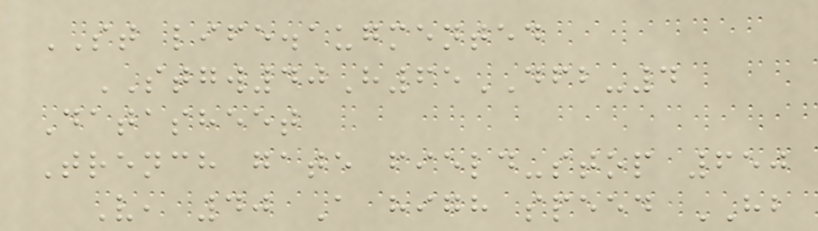ST life.augmented
STGW40H65DFB-4
Datasheet
Trench gate field-stop 650
V, 40 A high speed HB
